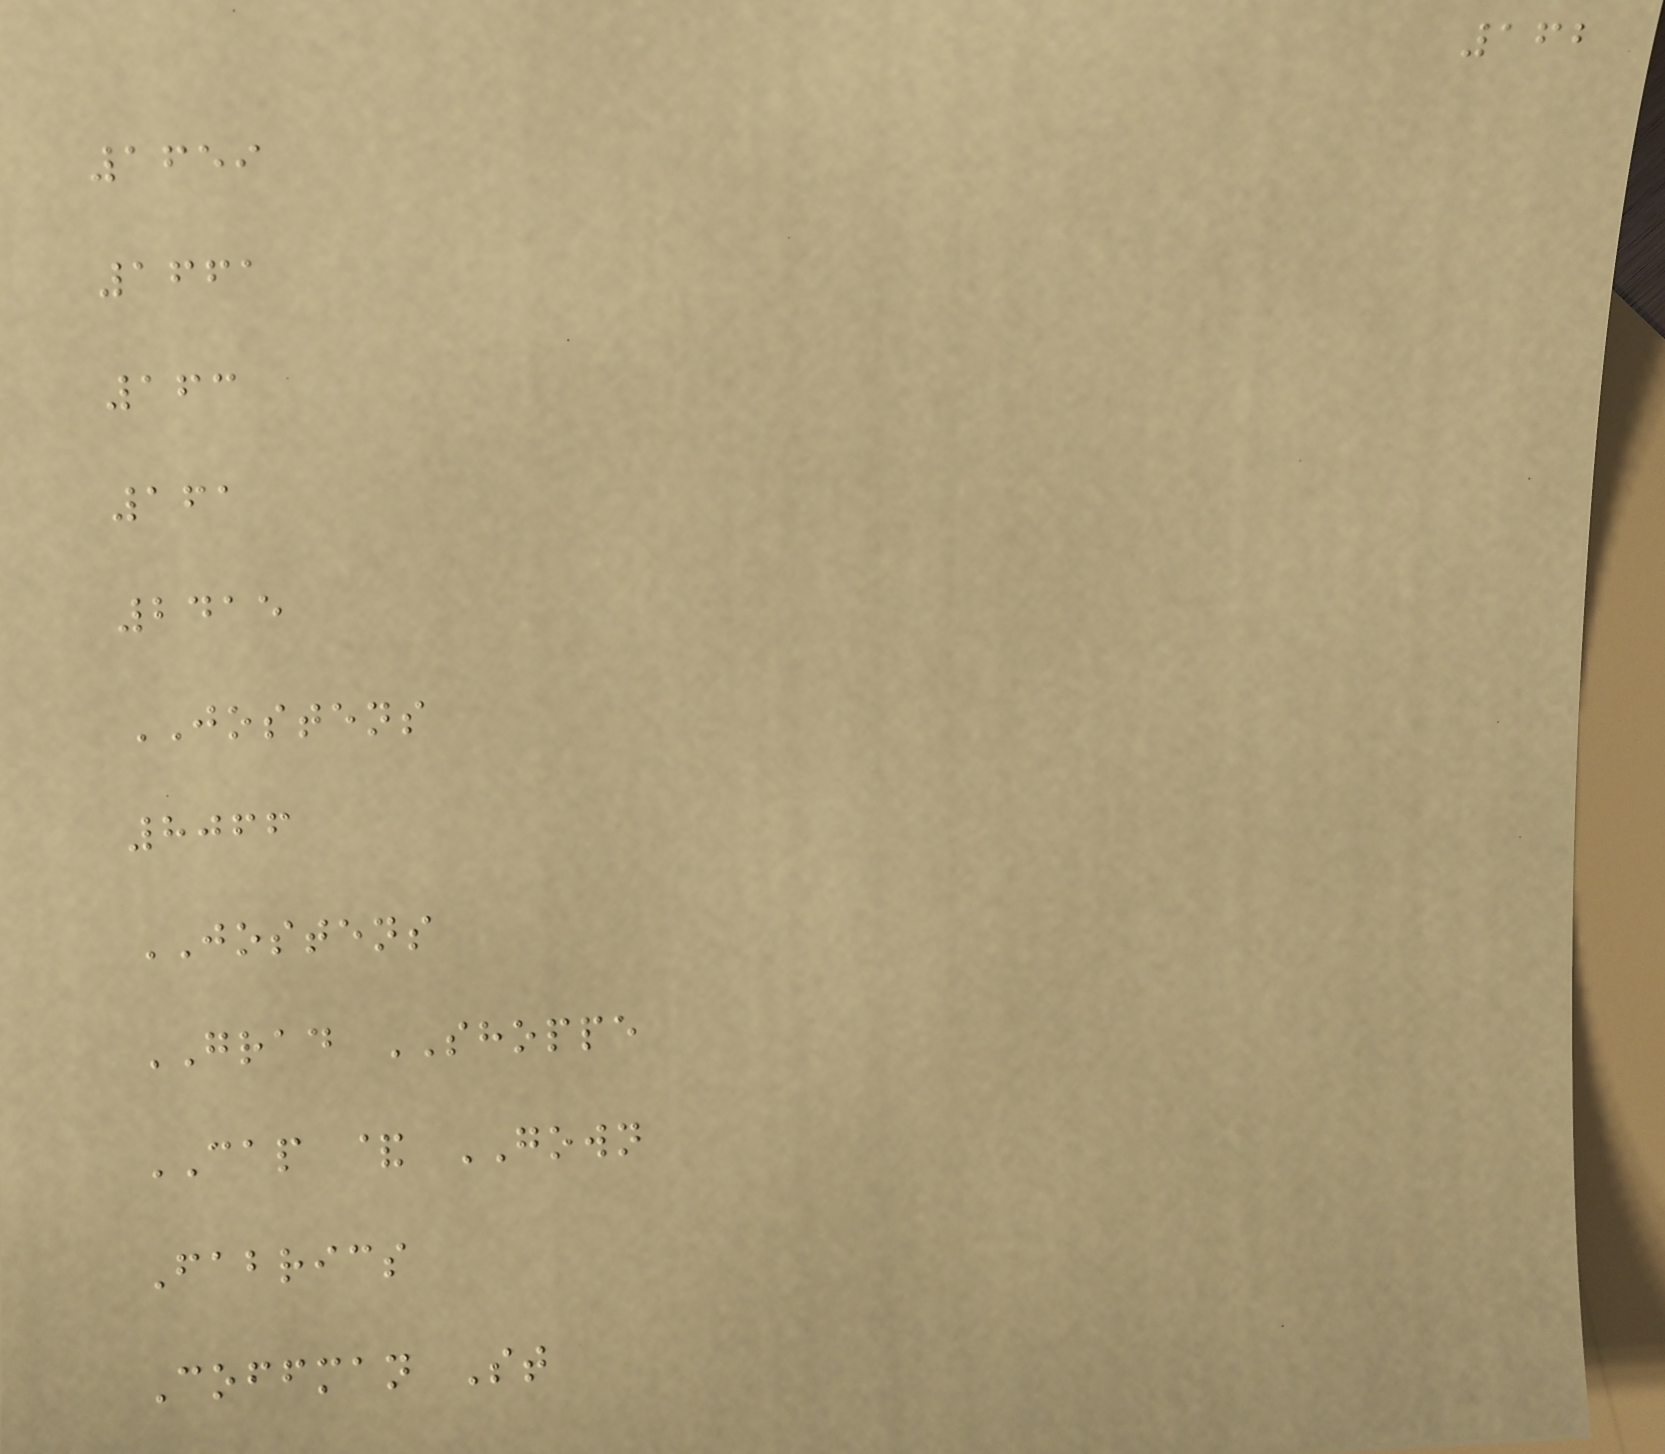162
1659
1661
163
161
2415
JOSTENS
8066
JOSTENS
GRAD SHOPPE
CAP & GOWN
Fabrics
Coffman St
